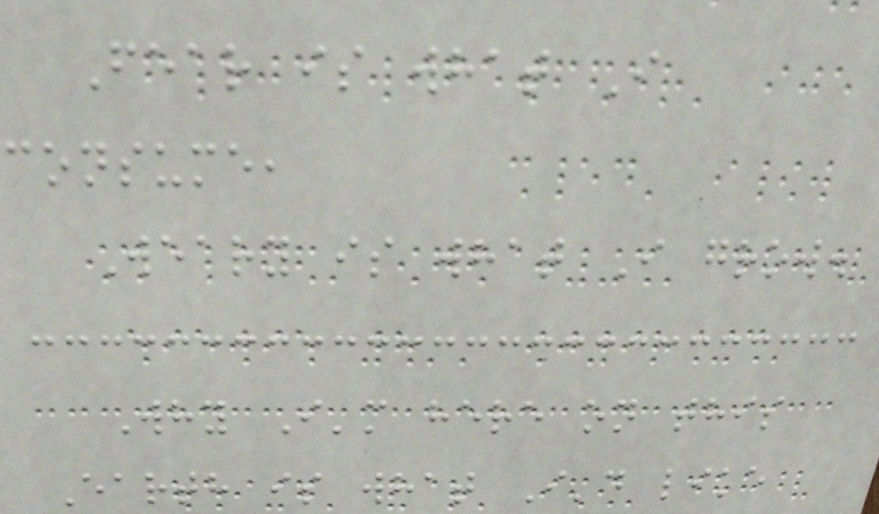Fear is what I
consume,
Weary is what I grow.
Why I'm here on this
Earth is what I'd like
